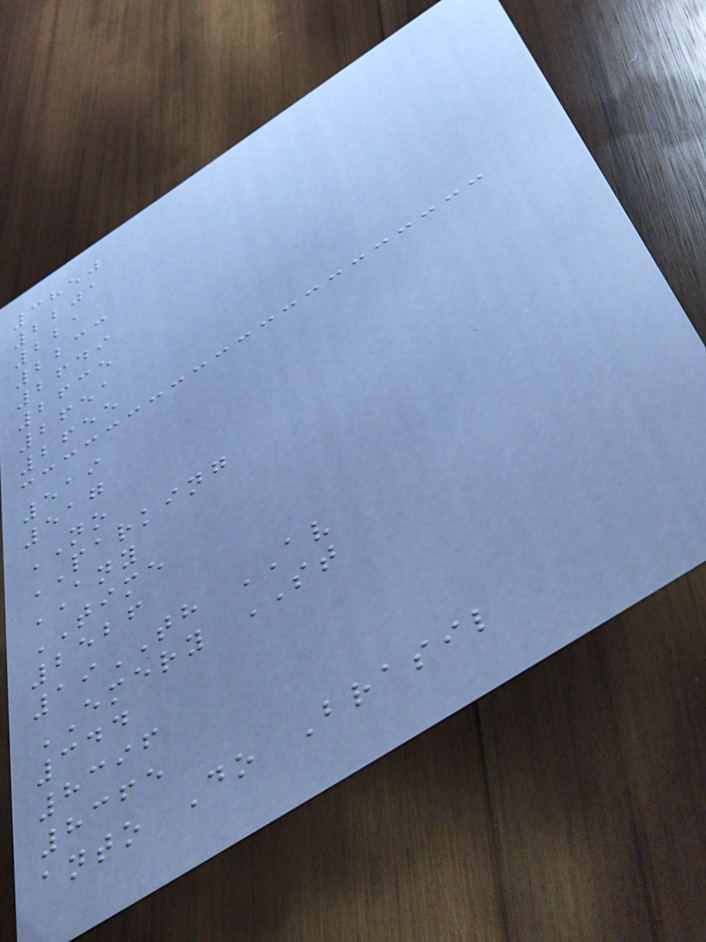3850
2201
221
2233
2649
2635
2651
2655
519
517
NO
PARKING
ANY
TIME
2526
19TH AV
EMERY ST
344
8396
8365
anto Do Brasil
